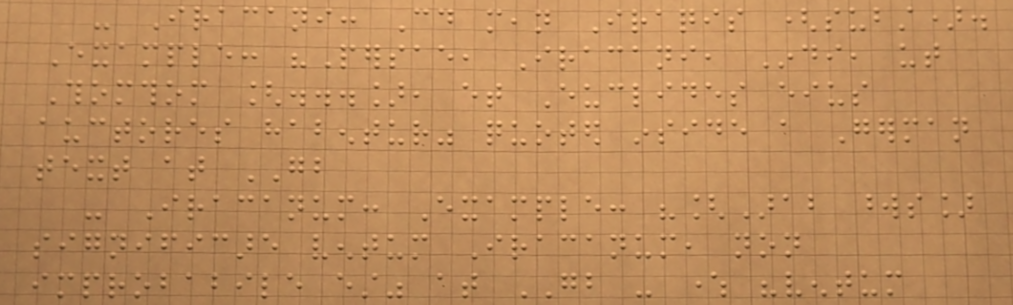- Iracani: Could mean Iraqis (subst).
Example: "Persae, Iracani, Indi, ut
Thomthom [...], et Euclides eius
auctores habentur" quoted inside a German
text at GB
- Iracanum: Example: "[Arab words]
significare ventum Iracanum, non
improbabile est" at GB - where "ventum
